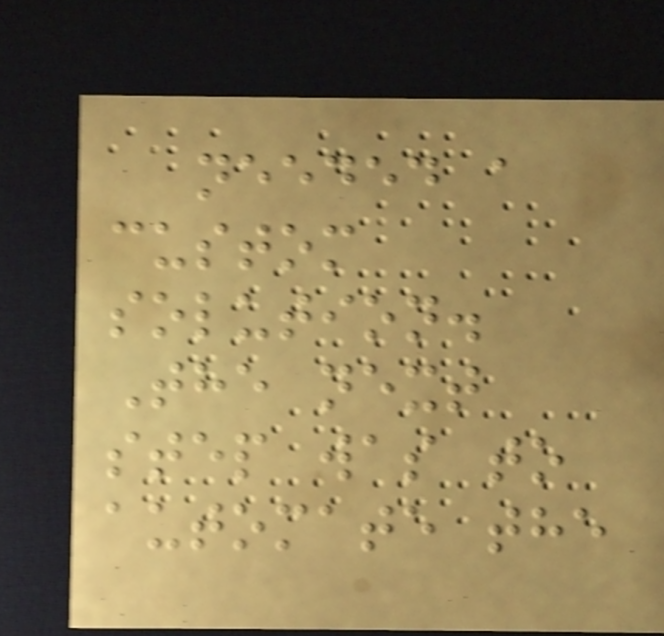needed a
custom
solution.
The next
step was to
automate the
